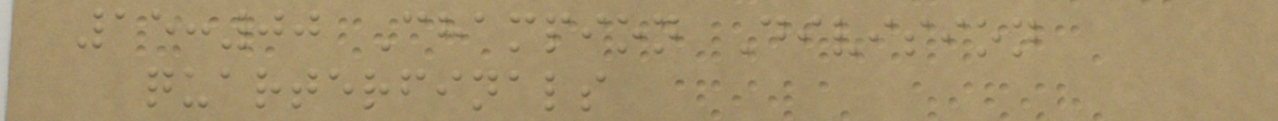15:00 Champion Division
quarterfinals
